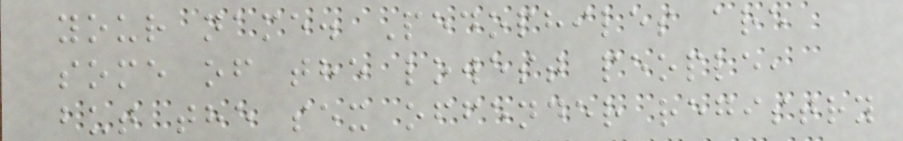your name. Pedophiles are
some of the lowest people,
but the sex offender registry
